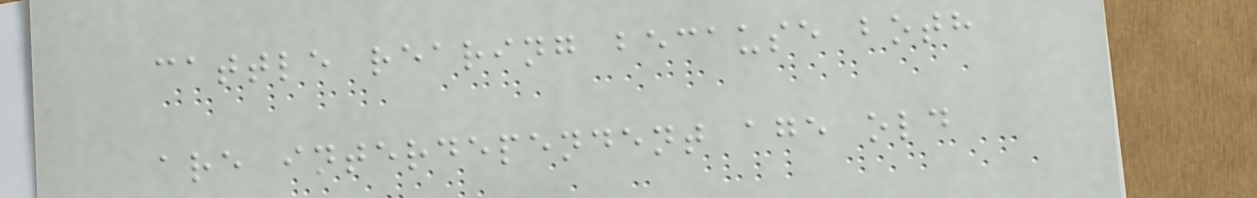cattle rearing because both
are interdependent age old
